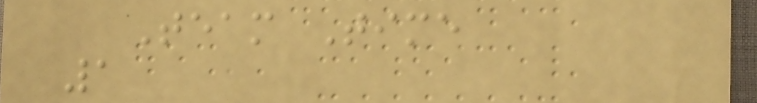Team Time
1
